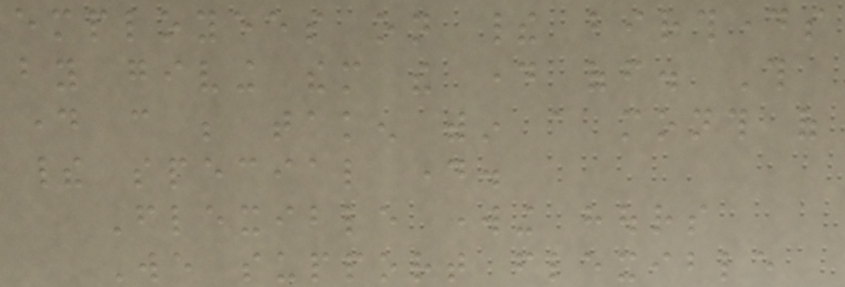employees on their birthdays
by giving them the day off. This
day can be taken within a month of
their special day.
Flexible working hours
We support flexible
